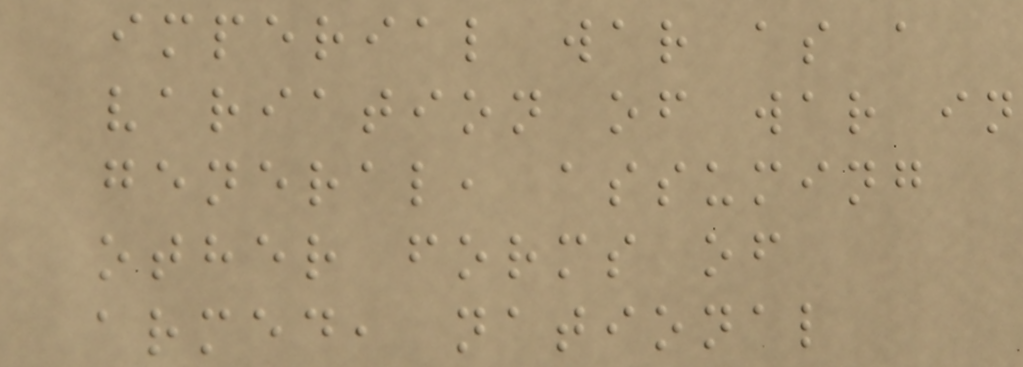imperial war as a
variation of war in
general, assuming
other forms of
armed, national
